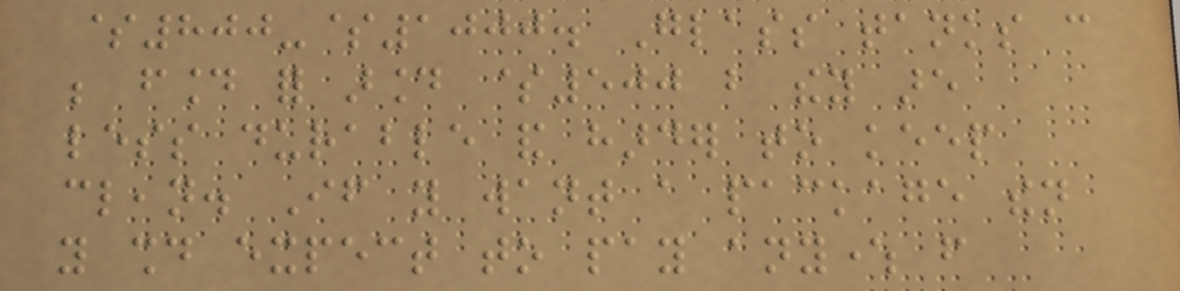$800-$1000. Glass tanks can
be found for around $500 but they are
less durable and harder to keep
clean. If you want a package then
you should expect to pay anywhere from
